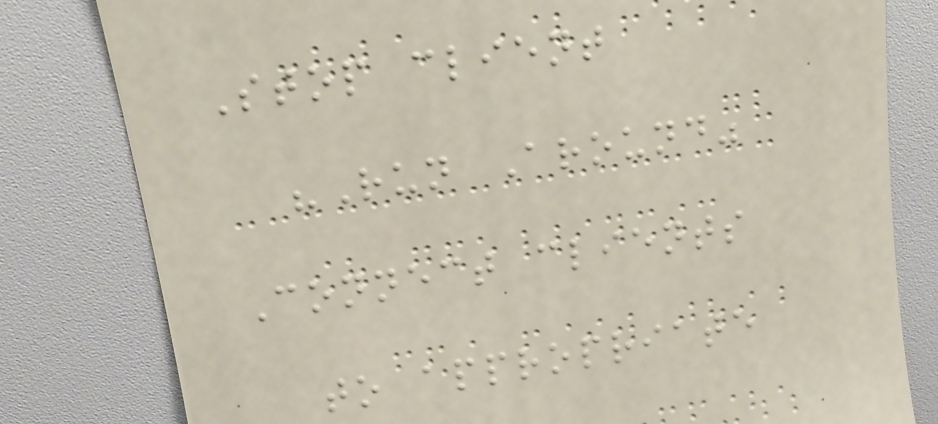Stop client
"Run Around"
Connect clients
to appropriate
